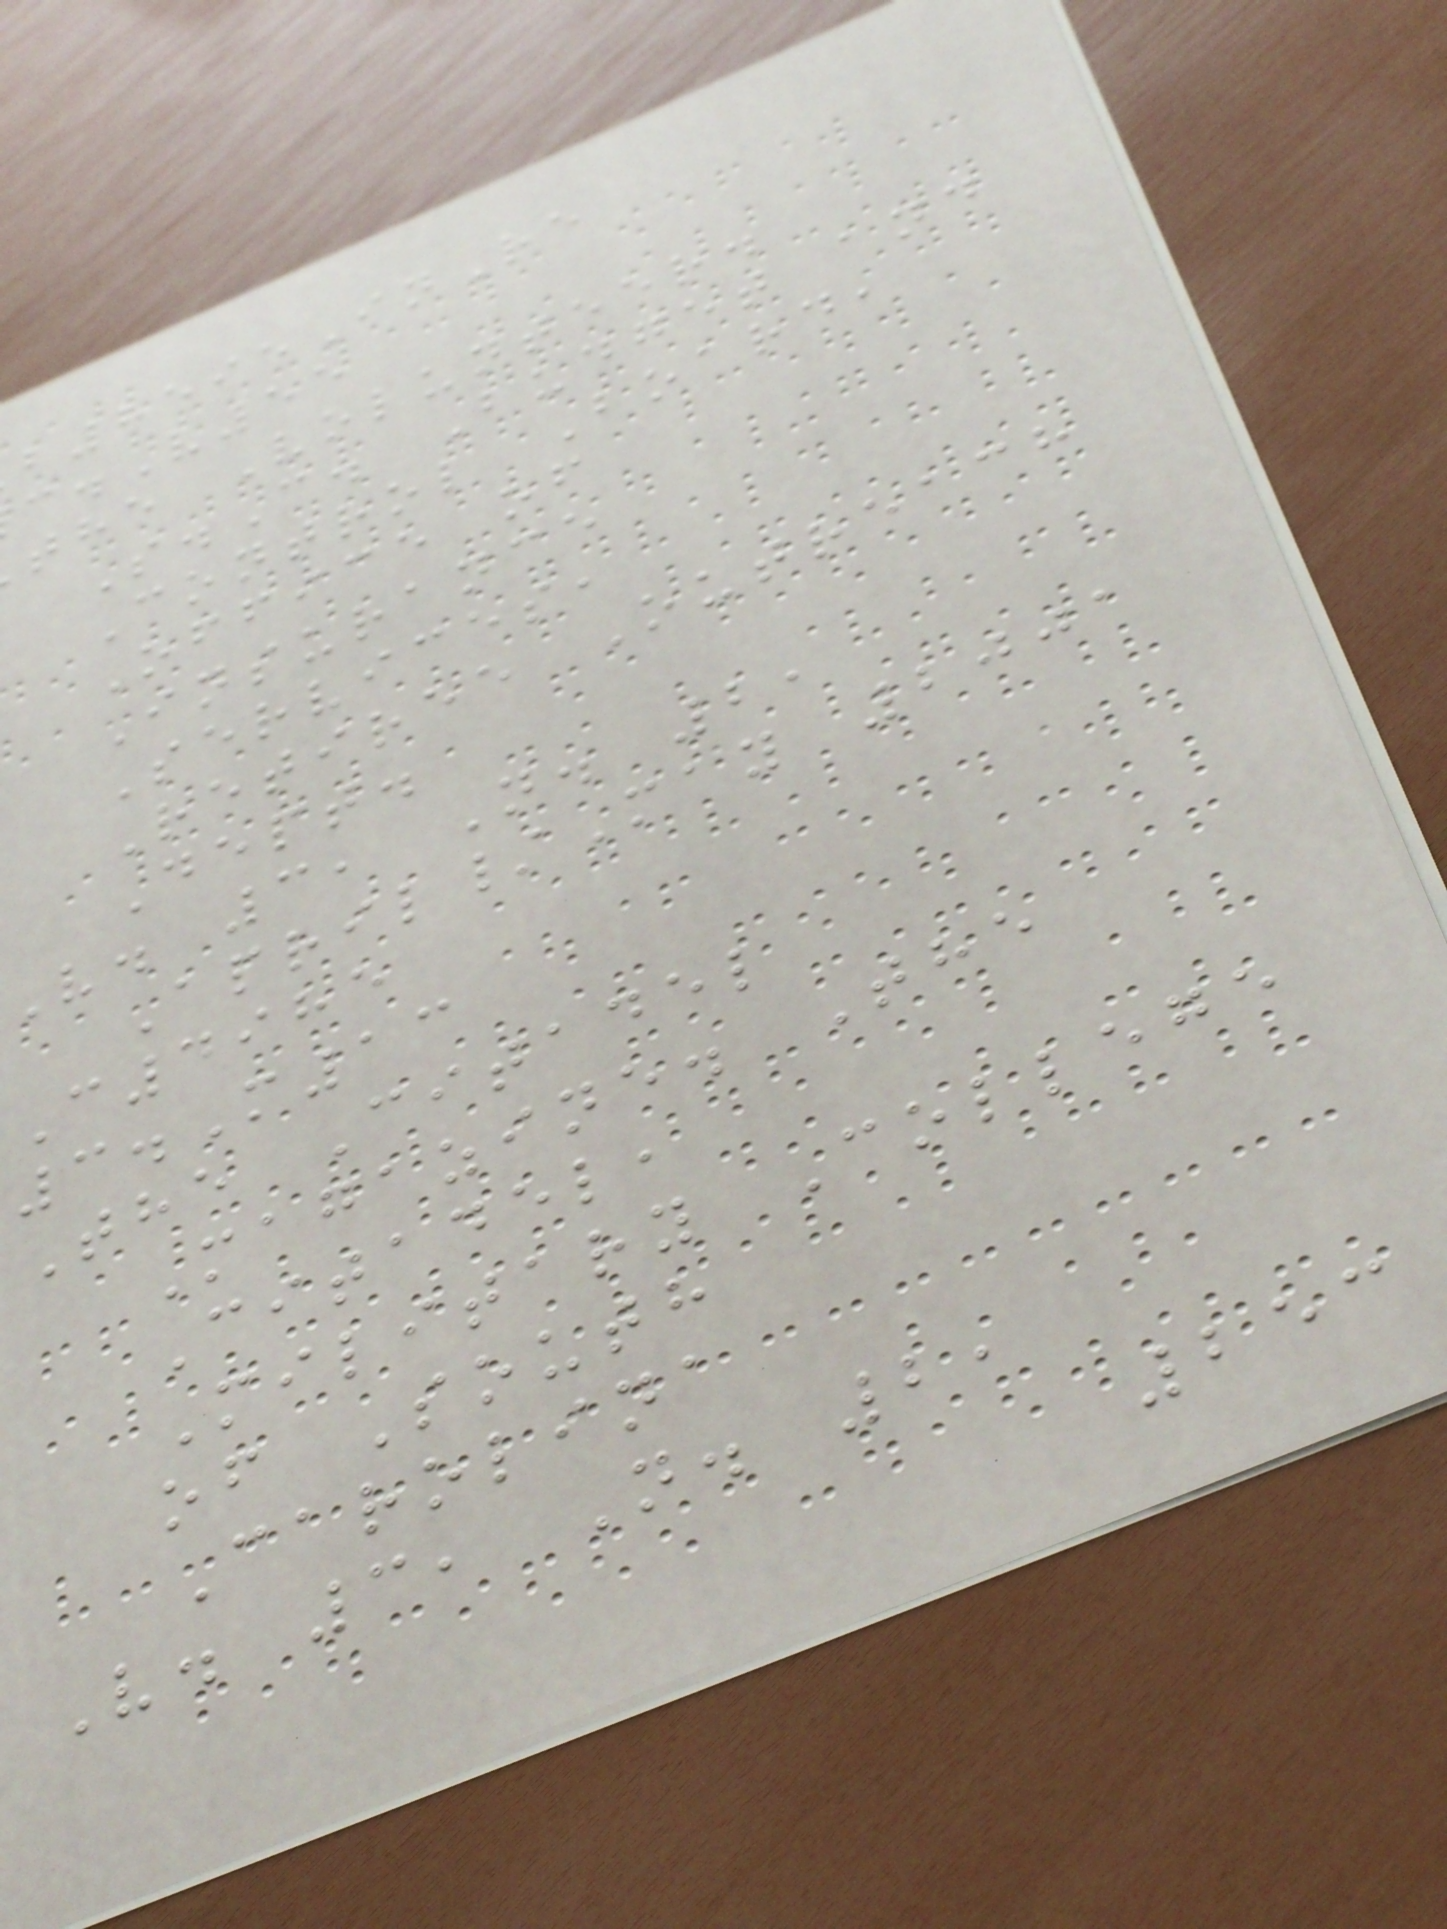8595InRe
.V55
the Volunteer.
S.C. Budget and
Control Board,
Office of
Insurance
Services,
Retiree Outreach
Dept.
V. 3, N. 2,
April/May 2001
C4985
3.M13
The Citadel
Magazine. The
Citadel,
Military College
of South
Carolina
V. 3, N. 2,
253
